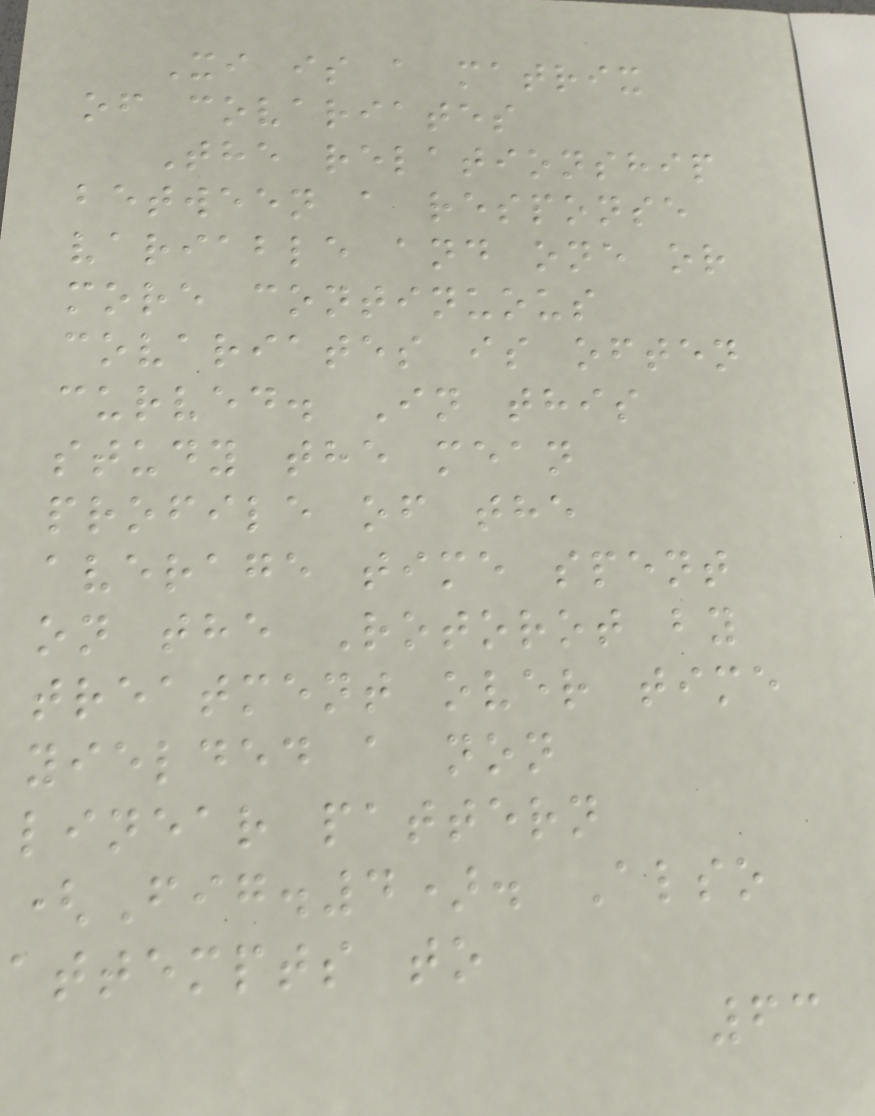Xi is a matrix
of covariates
The relationship
between a response
variable and one or
more continuous
covariates is often
curved. In this
study the mean
profile of the
average time spent
on the Rotorot by
treatment over time
yielded a non
linear pattern
(Fig.4). Also
attempts to
63
